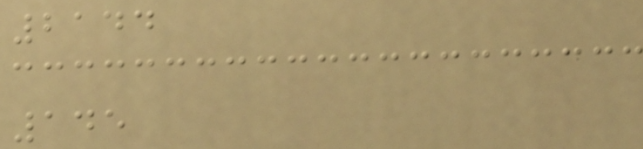2144
145
